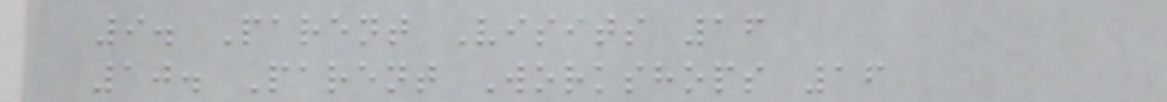9. Parent Visits 16
10. Parent Workshops 16
